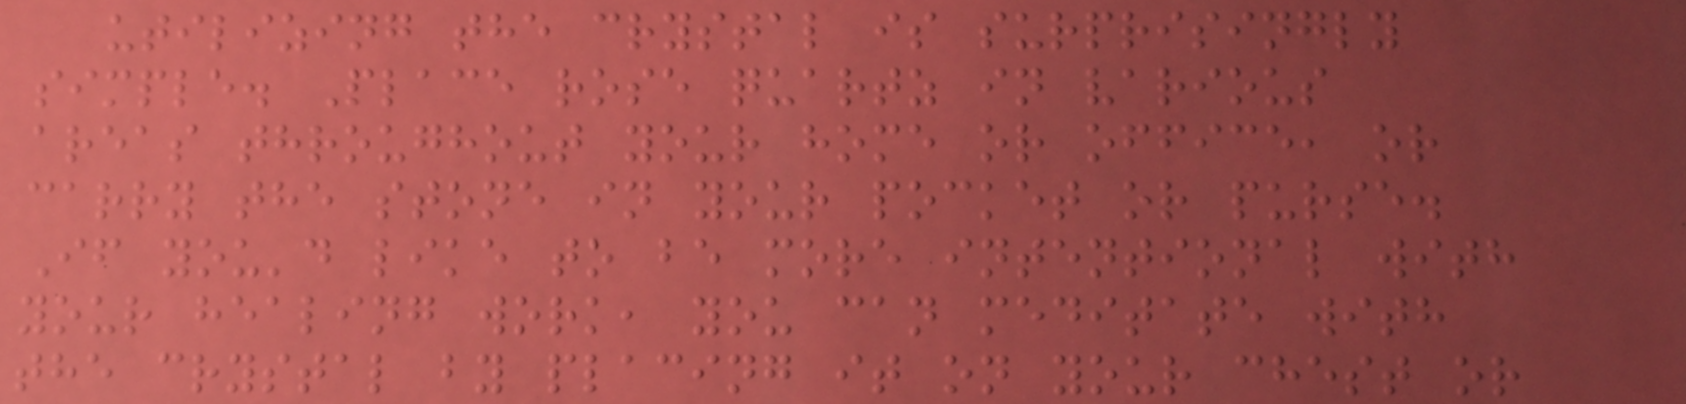utilizing the crystal is surprisingly
simple. Place rose quartz in various
areas throughout your home or office, or
carry the stone in your pocket or purse.
If you'd like to be more intentional with
your healing work, you can meditate with
the crystal by placing it on your chest or
